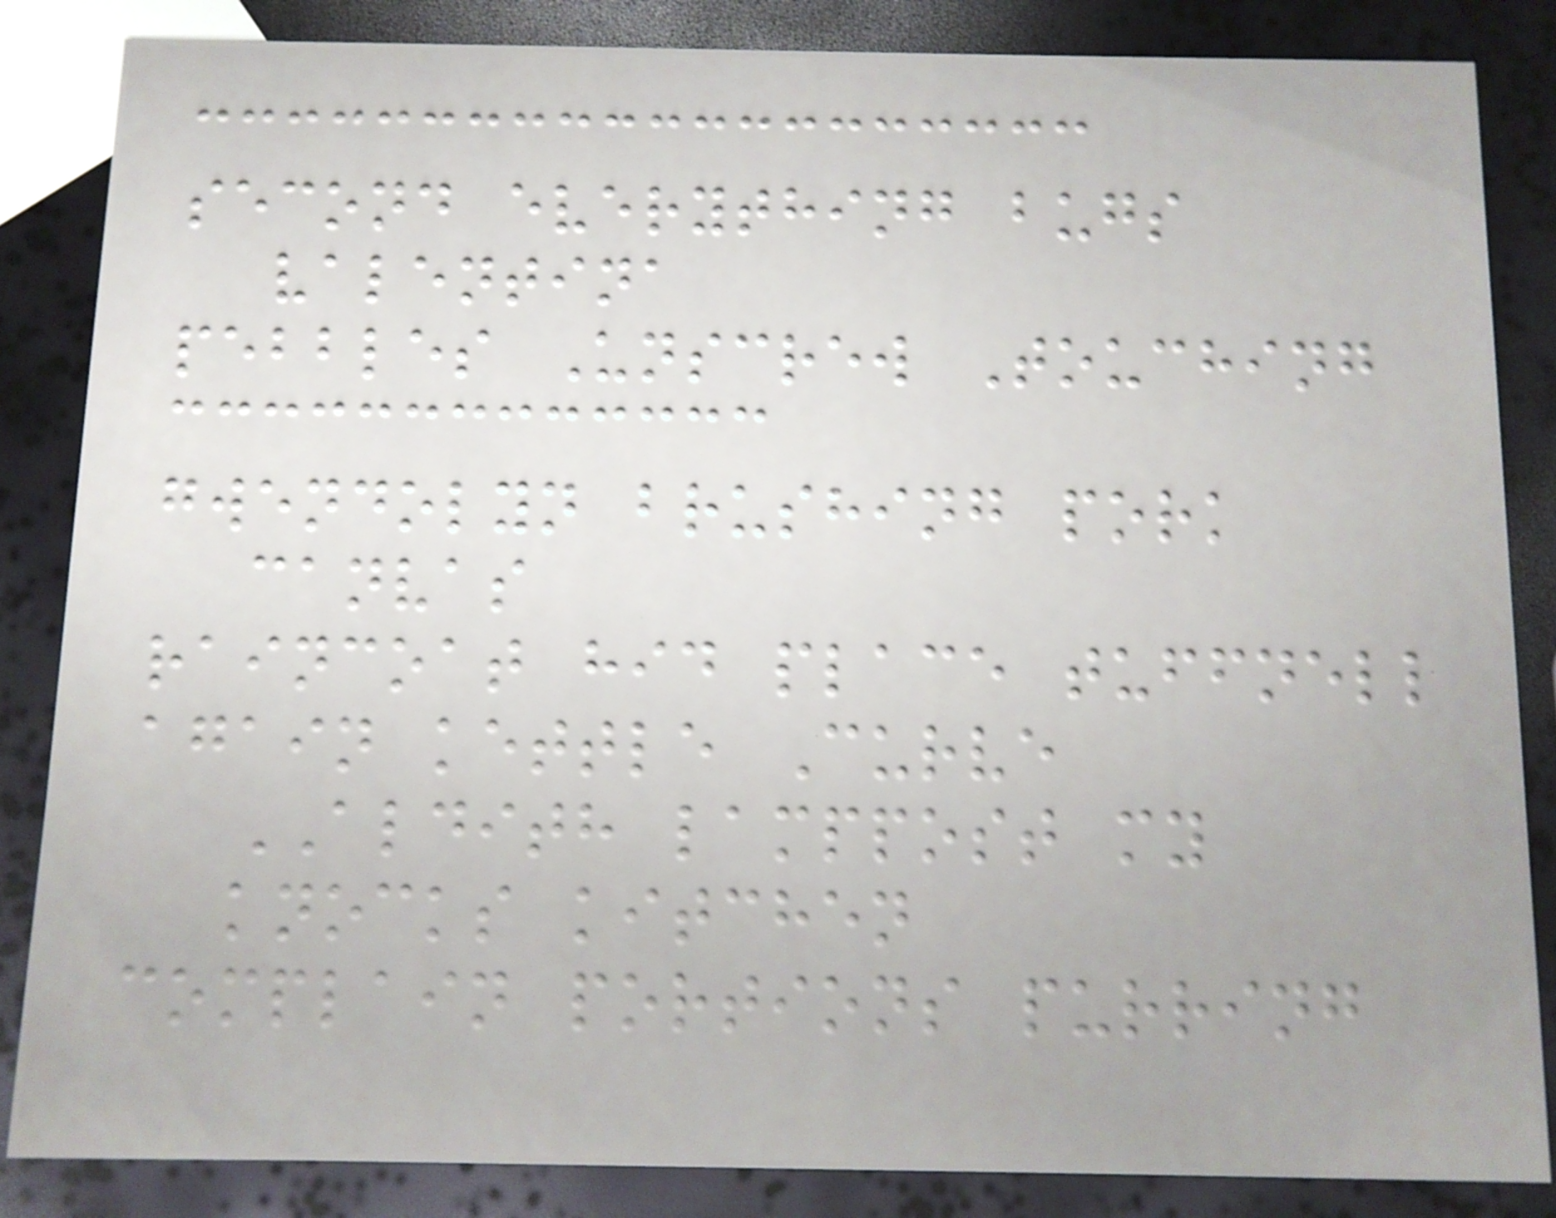second everything bugs
valentina
pebbles Unscrew Touching
gwendolyn brushing pork
canvas
raincoat hid place tuffnell
again kettle Curve
ALDITH lamppost my
knocks kitchen
complain portions purring
